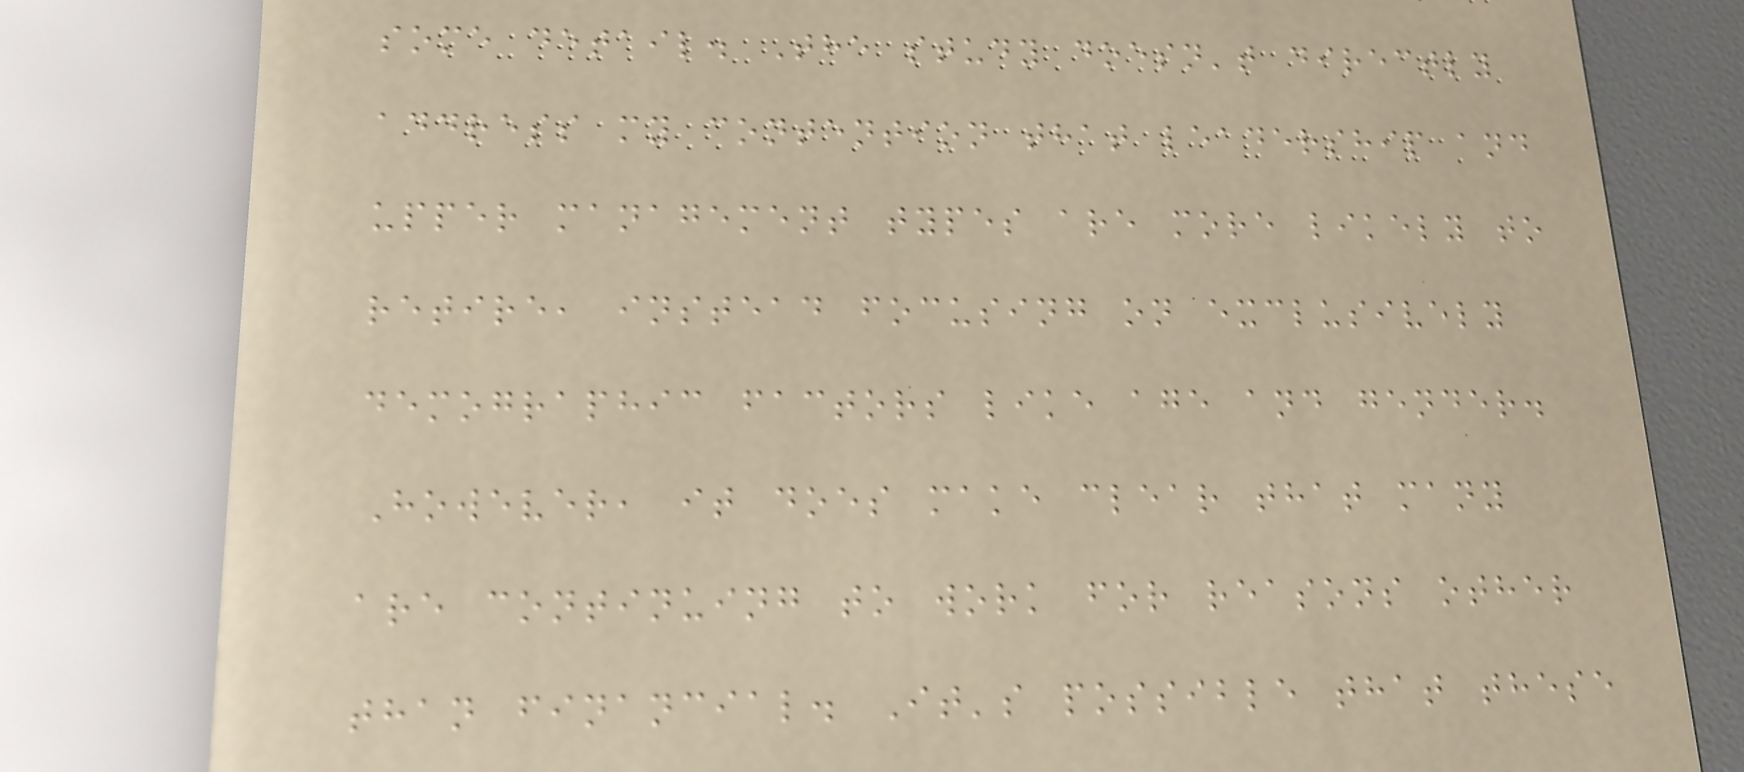some detail. The study doesn't directly
address my contention that leadership and
upper management types are more likely to
retire, instead focusing on exclusively
demographic factors like age and gender.
However, it does make clear that many
are continuing to work for reasons other
than financial. It's possible that these
